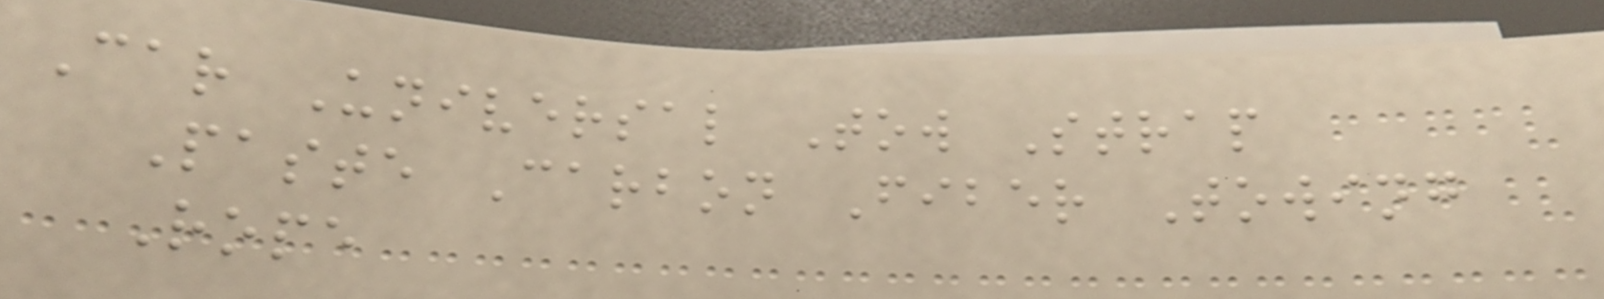Car Universal Tow Strap
Paste Carbon Fiber Towing
Rope
